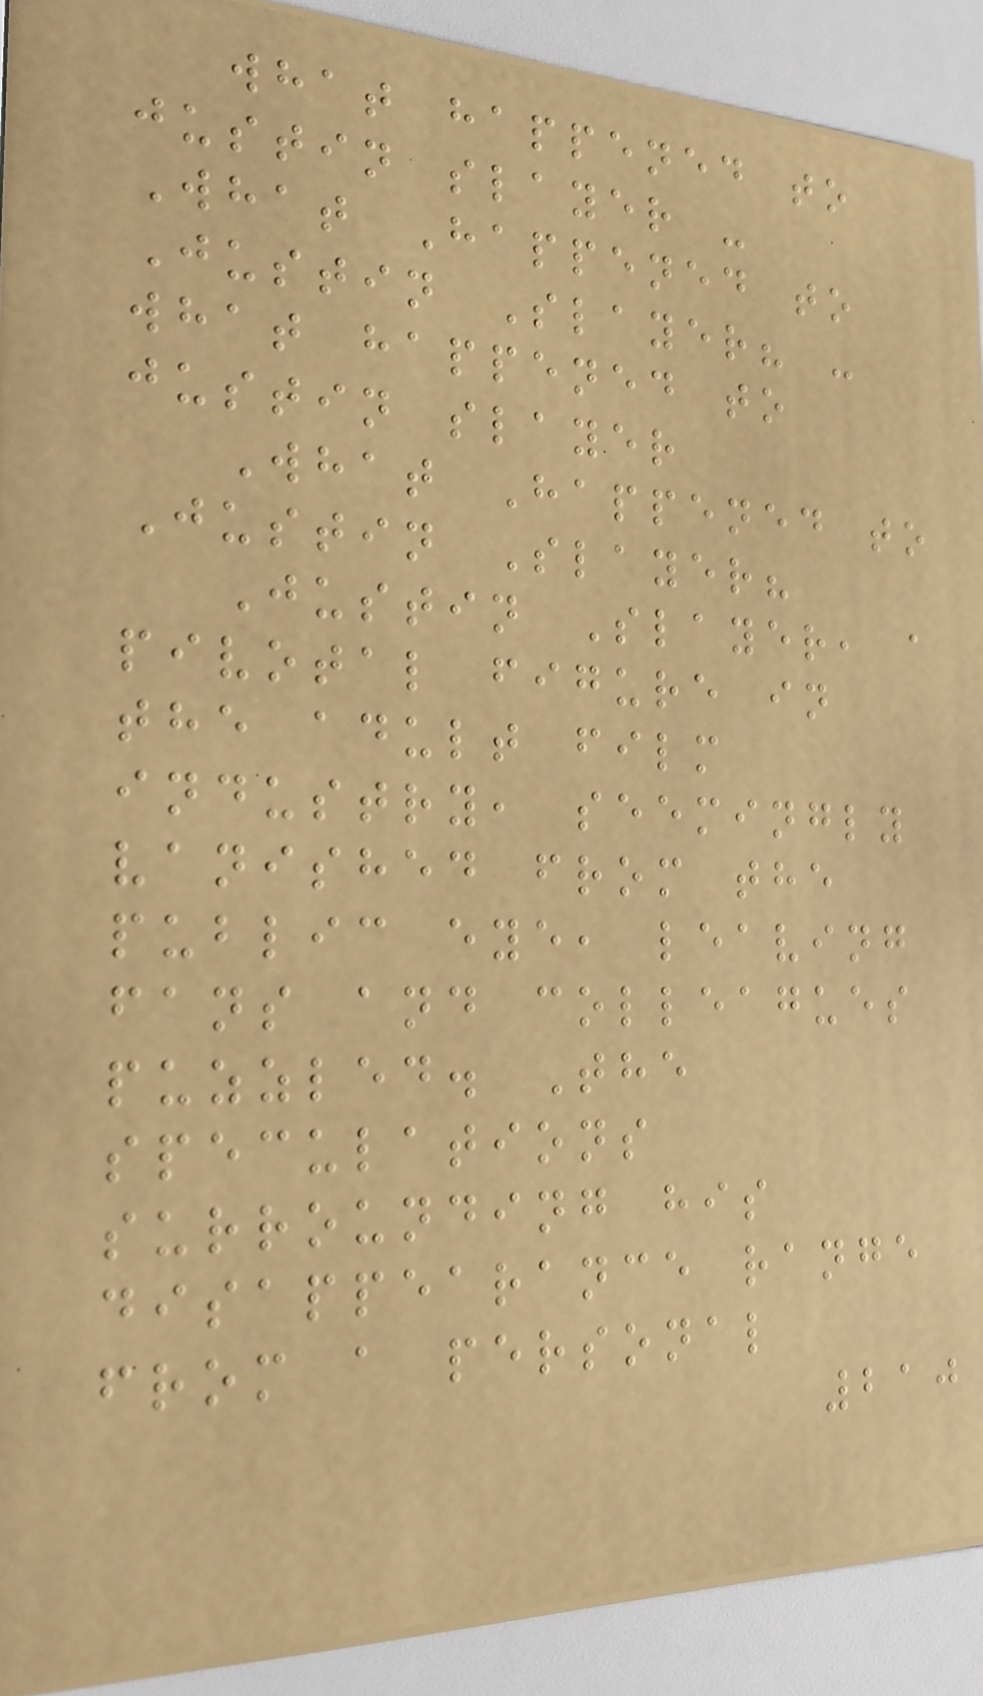what happened to
justin slayer -
What Happened to
Justin Slayer? -
what happened to
justin slayer
What Happened to
Justin Slayer?
Justin Slayer, a
pivotal figure in
the adult film
industry, seemingly
vanished from the
public eye, leaving
fans and colleagues
puzzled. The
speculations
surrounding his
disappearance range
from a personal
210
